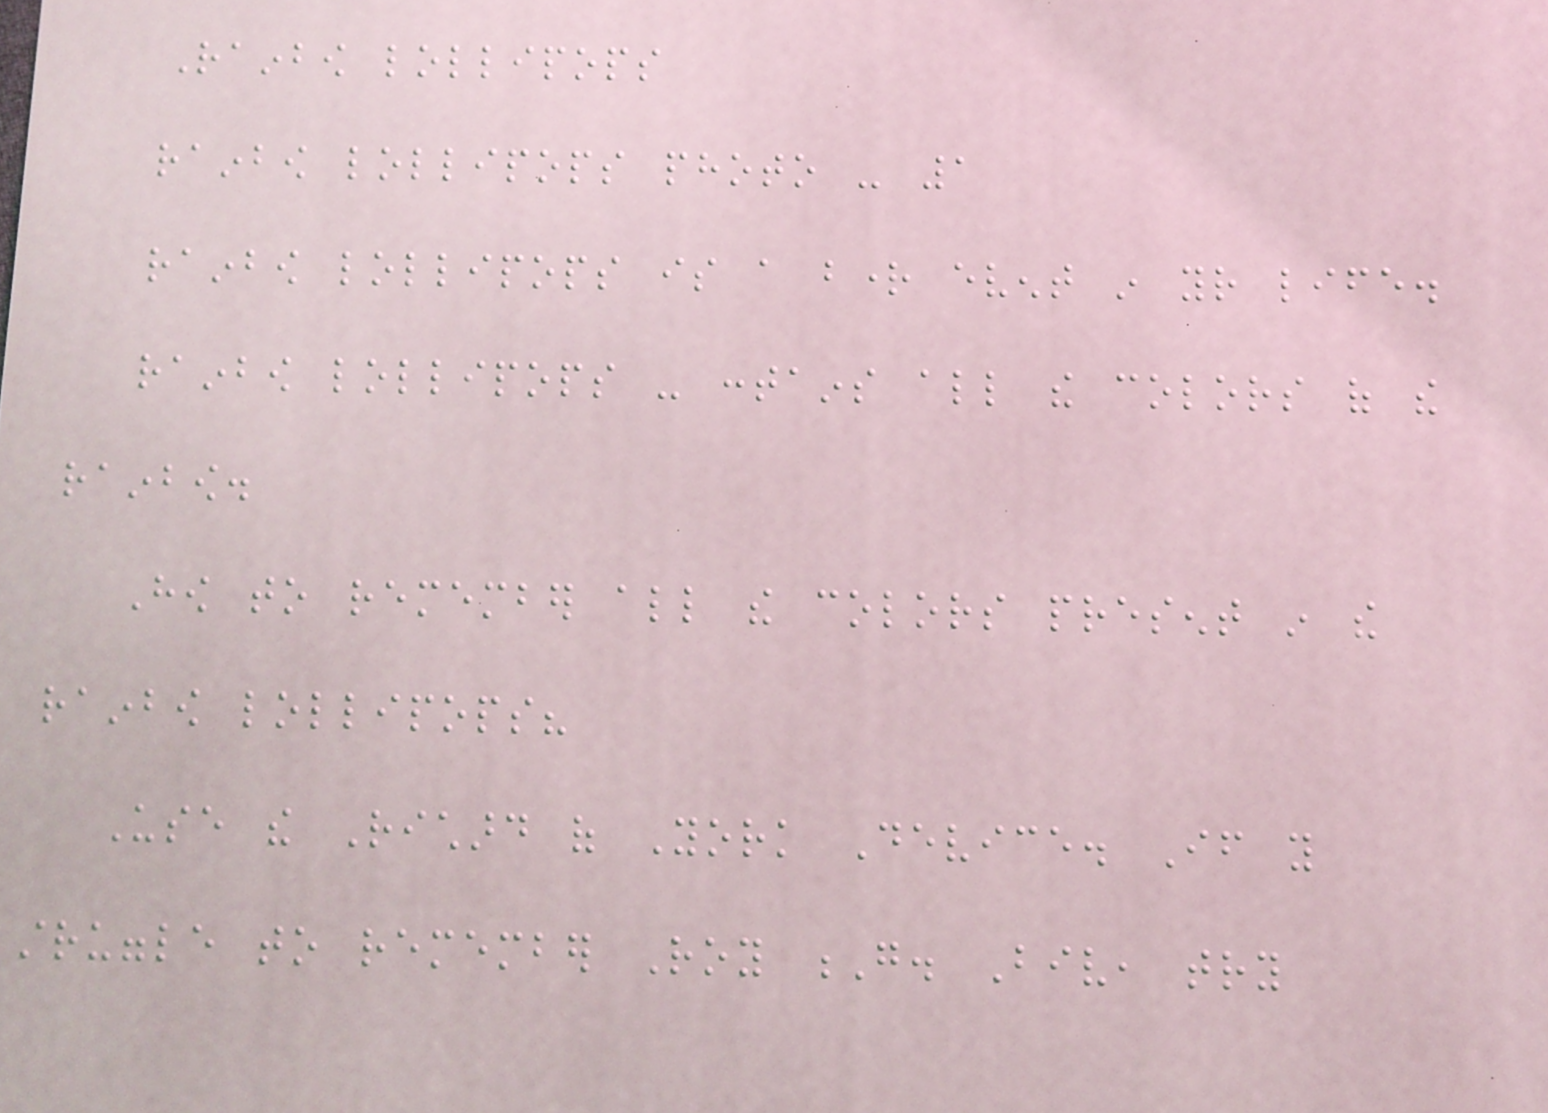Rainbow lollipops
rainbow lollipops photo - 1
rainbow lollipops is a bright event in your life.
rainbow lollipops - contains all the colors of the
rainbow.
How to remember all the colors present in the
rainbow lollipops?
Use the Richard of York Device. If you
struggle to remember Roy G. Biv, try
